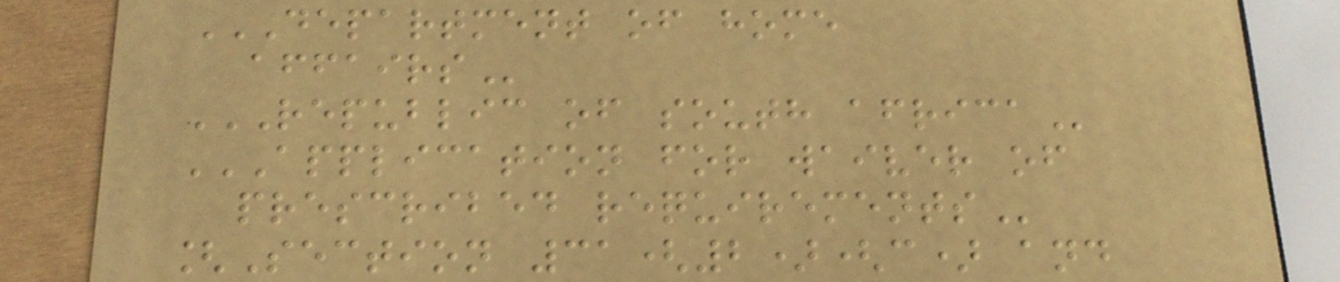DEPARTMENT OF HOME
AFFAIRS
REPUBLIC OF SOUTH AFRICA
APPLICATION FOR WAIVER OF
PRESCRIBED REQUIREMENTS
[Section 31(2)(c) and
